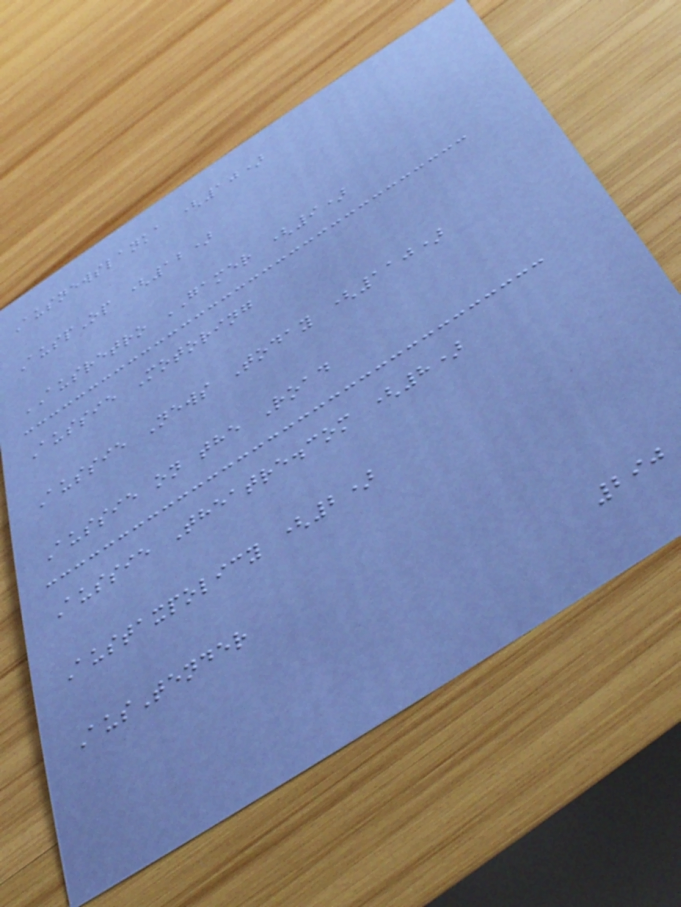Ausnewslanka (10)
AuspOp (12)
AUSRETRO GAMER (9)
Aussie Motoring
Aussie News Today (110)
Aussie on the Road
Aussie Theatre.com (8)
Austaxpolicy (2)
AusTender
290
